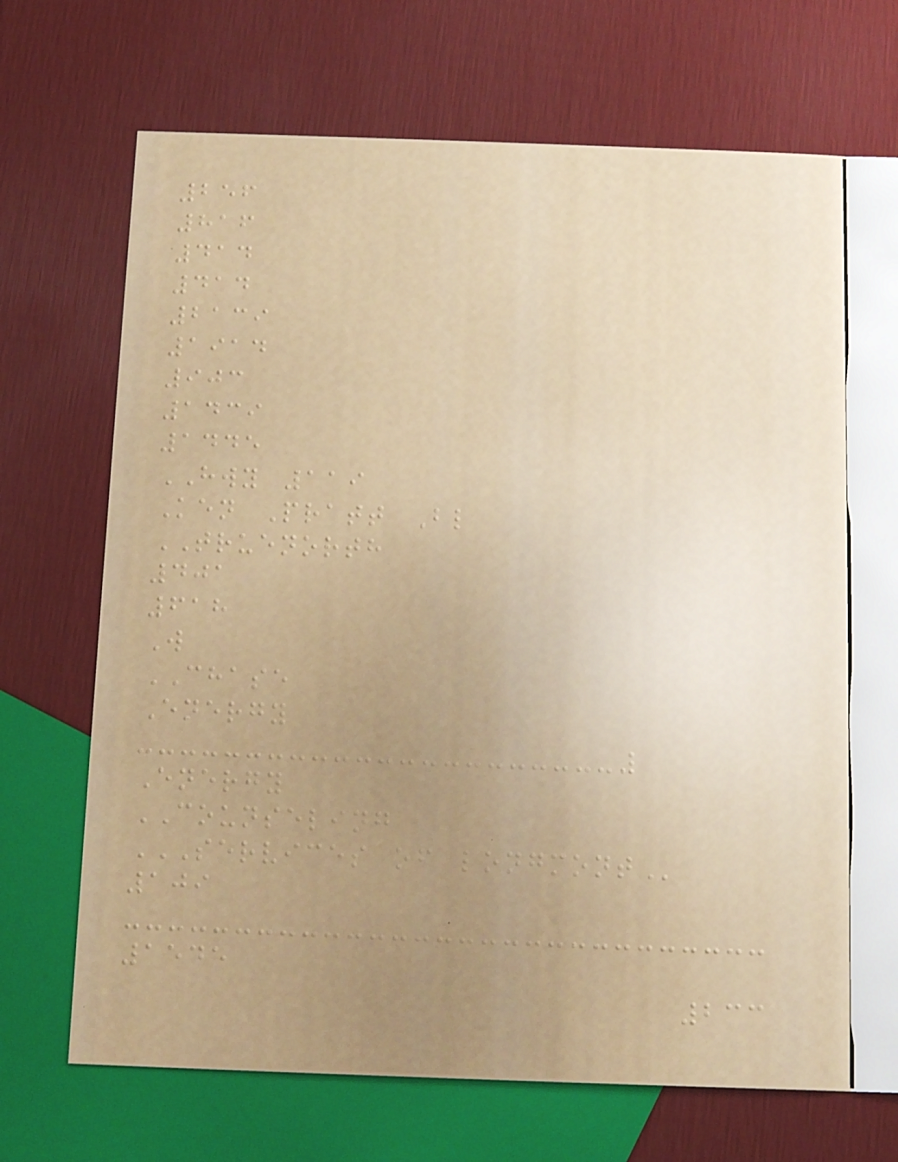256
816
414
414
2139
1914
903
1439
1445
HWY 119
Ken Pratt Bl
TRUENORTH
401
618
W
CHASE
Energy
Energy
COUNSELING
SERVICES OF LONGMONT
109
1545
233
